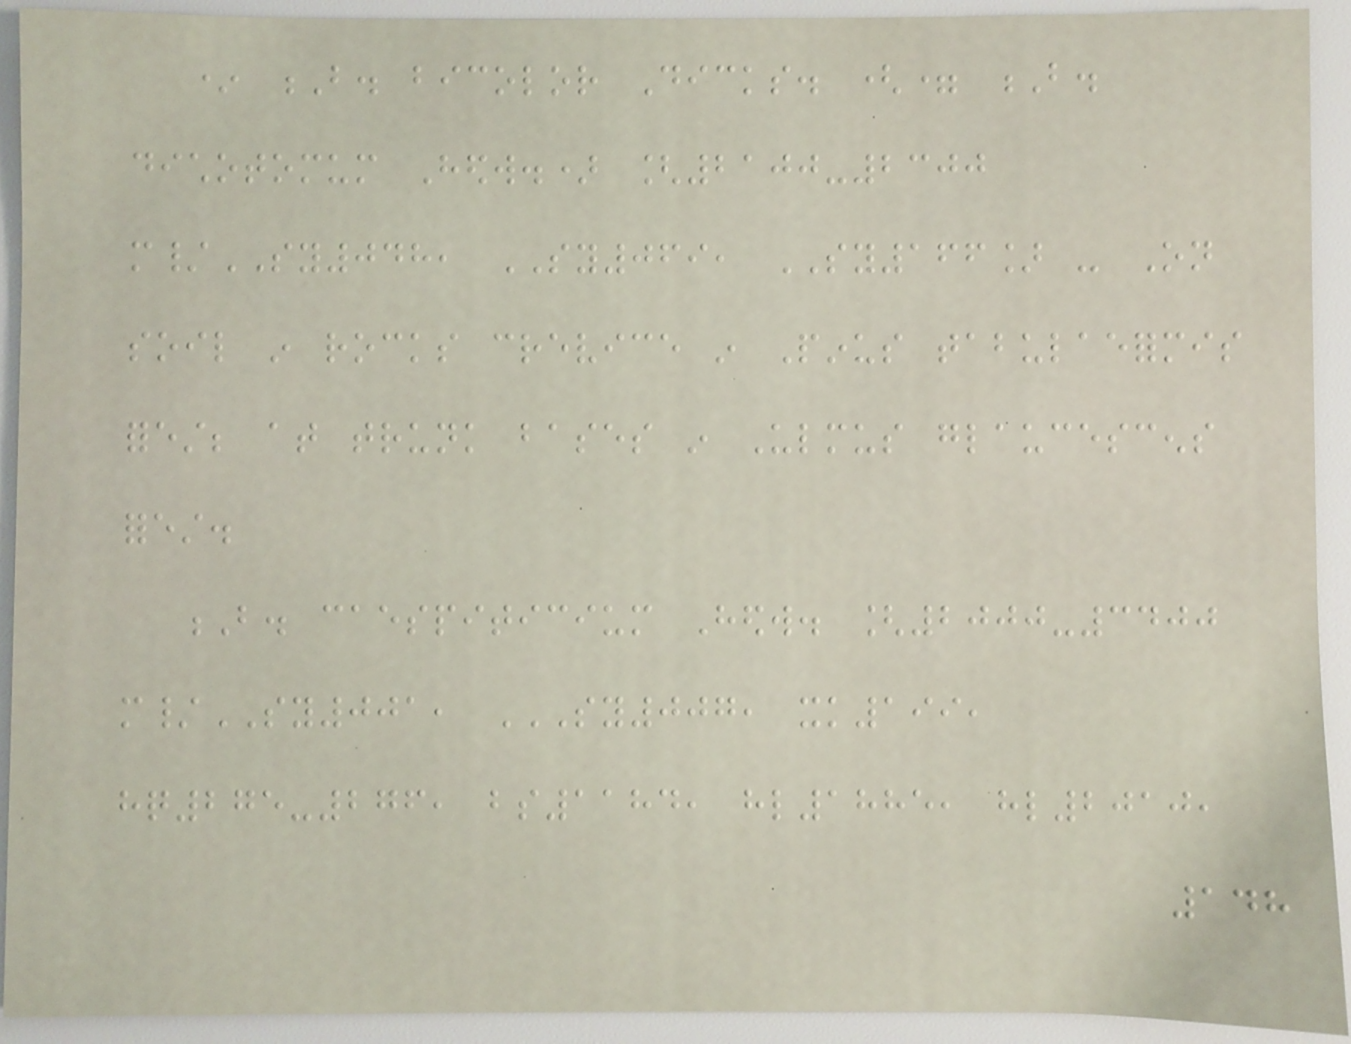* B. bicolor Dicks. (= B.
dichotomum Hedw.) [2100-2300
m/SY048, SY069, SY166] - On
soil in rocks crevice in Pinus tabulaeformis
forest; at trunk bases in Ulmus glaucescens
forest.
B. caespiticium Hedw. [2000-3400
m/SY001, SY007, XK199,
HQ275-276, BS1184, HL1885, HL2010,
148
